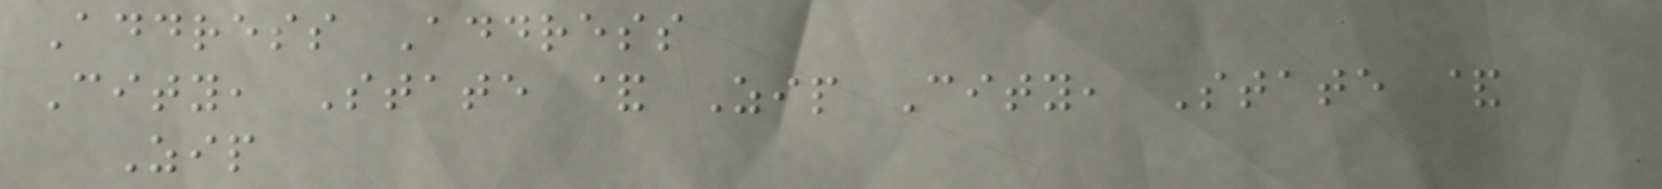Address Address
City, State & Zip City, State &
Zip
